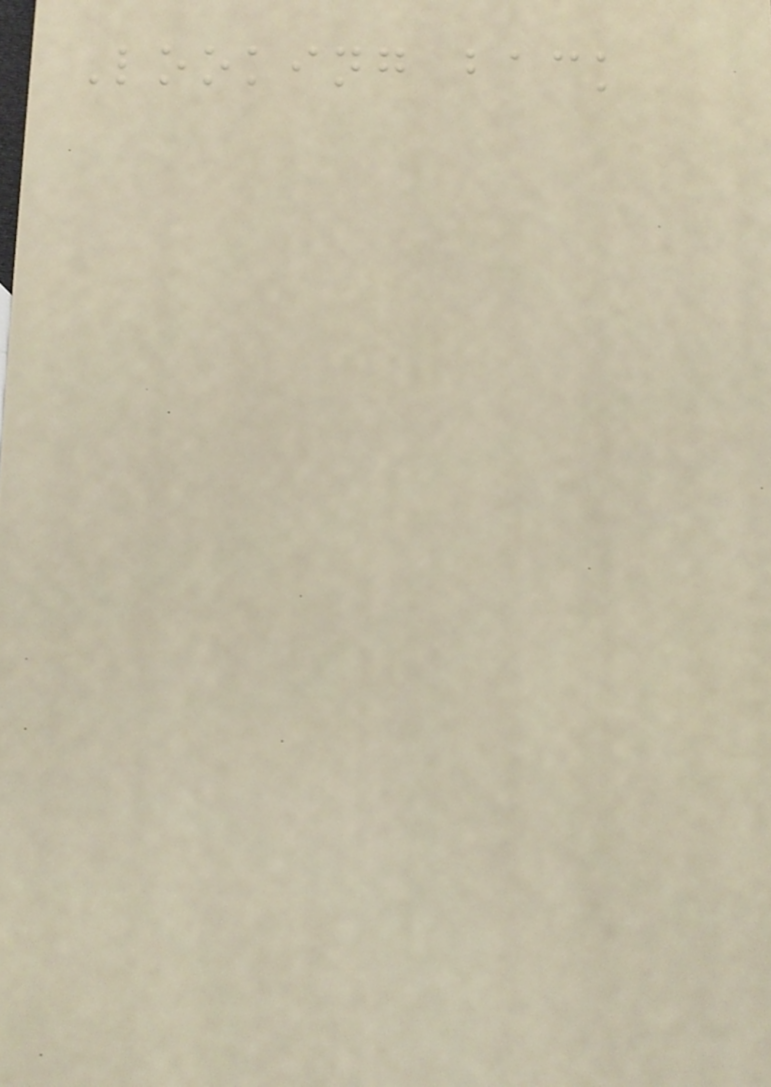Looking back
